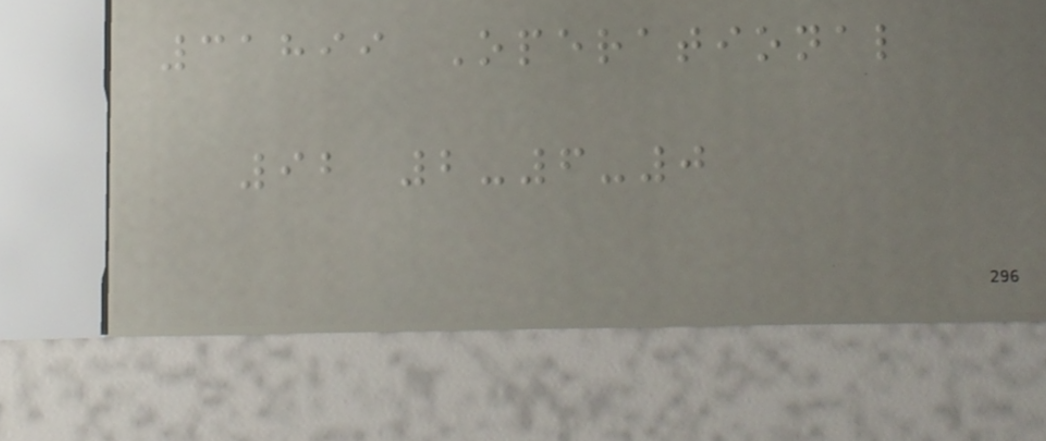31899 Operational
92 2-6-0
